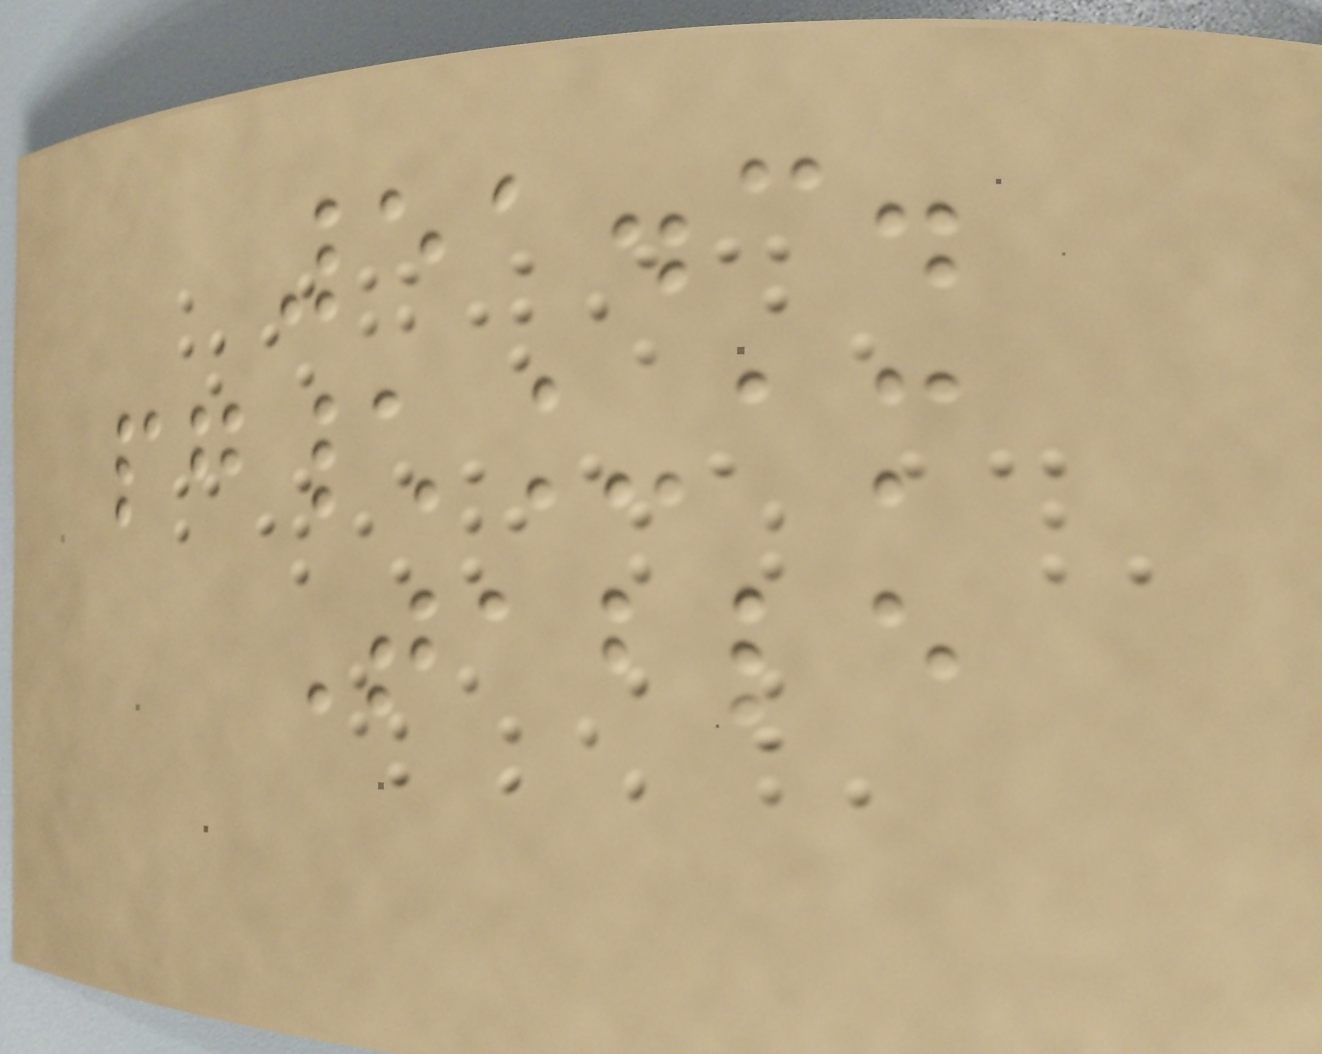51.3.
pg\_am
Table
